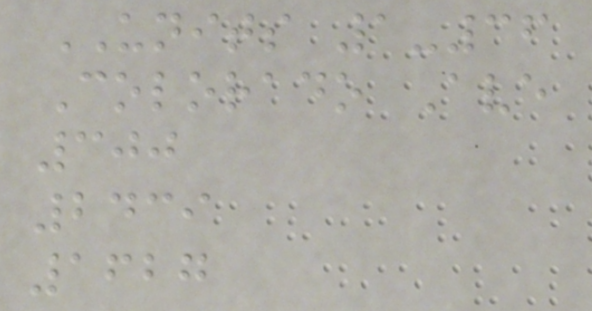UNITS 1-36
Colorado Ave
300
2439
1627
